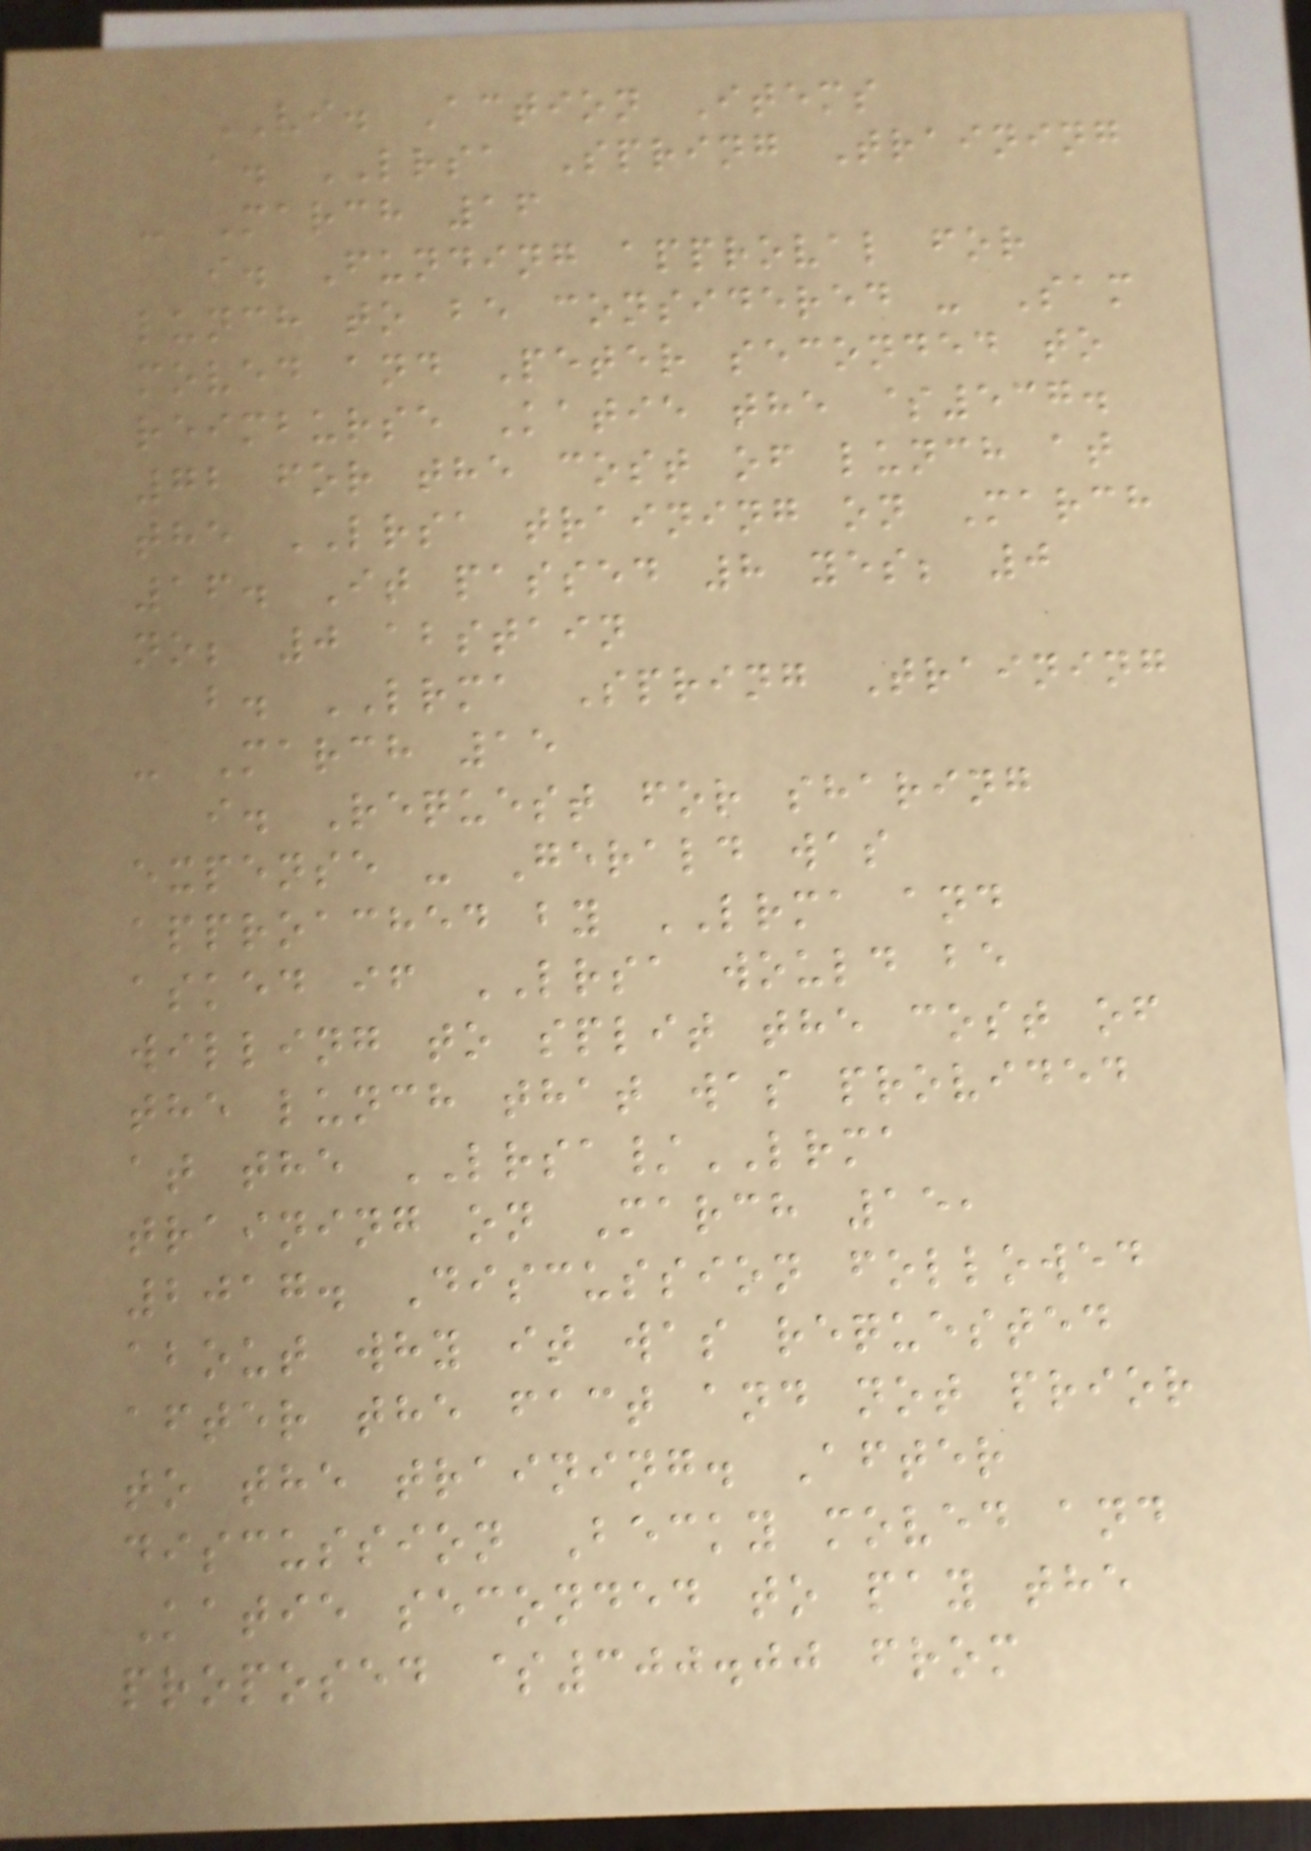VI. Action Items
a. LRSA Spring Training
- March 16
i. Funding approval for
lunch to be considered - Sam
moved and Peter seconded to
reimburse Katie the $537.
72 for the cost of lunch at
the LRSA training on March
16. It passed 8 yes; 0
no; 0 abstain
b. LRMA Spring Training
- March 15
i. Request for sharing
expense - Gerald was
approached by LRMA and
asked if LRSA would be
willing to split the cost of
the lunch that was provided
at the LRSA/LRMA
training on March 15,
2017. Discussion followed
about why it was requested
after the fact and not prior
to the training. After
discussion Becky moved and
Katie seconded to pay the
proposed $300.00 from
